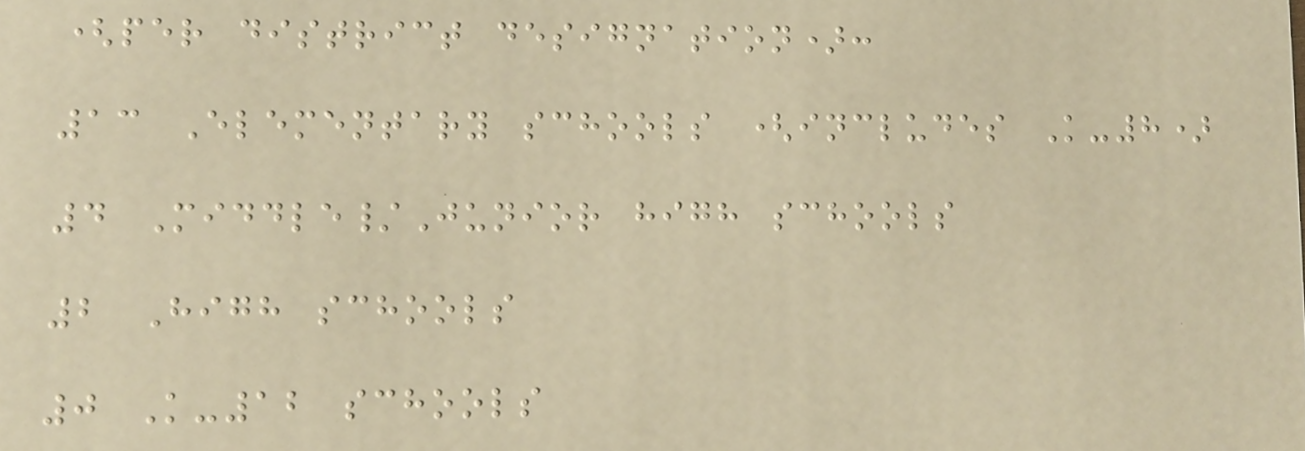(per district designation):
13 Elementary schools (includes K-8)
4 Middle/Junior high schools
2 High schools
0 K-12 schools
